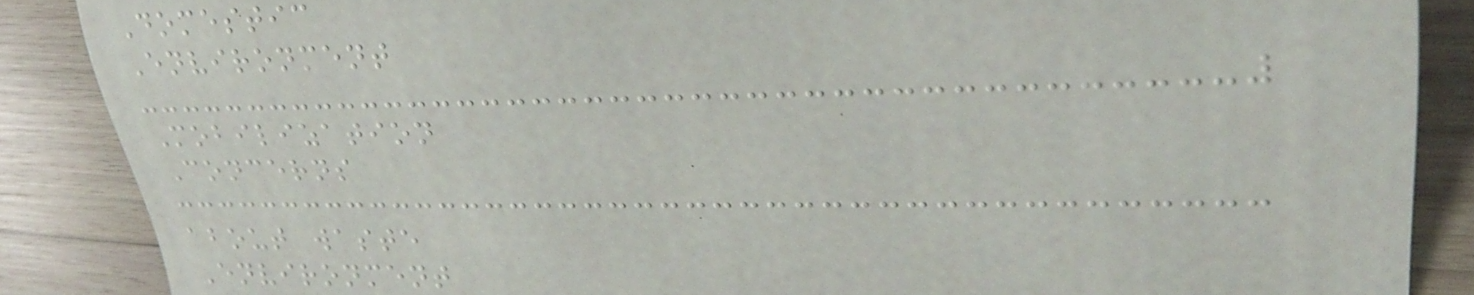Domestic
Environment
Mobilization
Concerns
about waste
Environment
